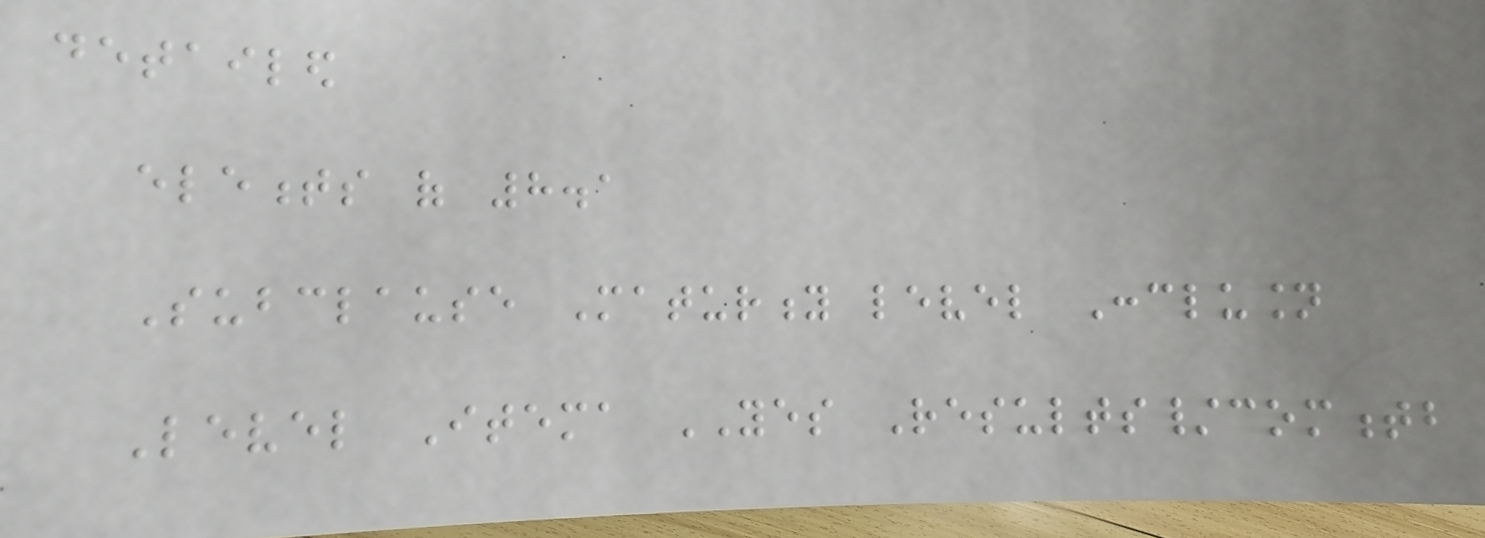detailed
elements of 8.1
Subclause Maturity level Conclusion
Level Itema YES Results/commentb
